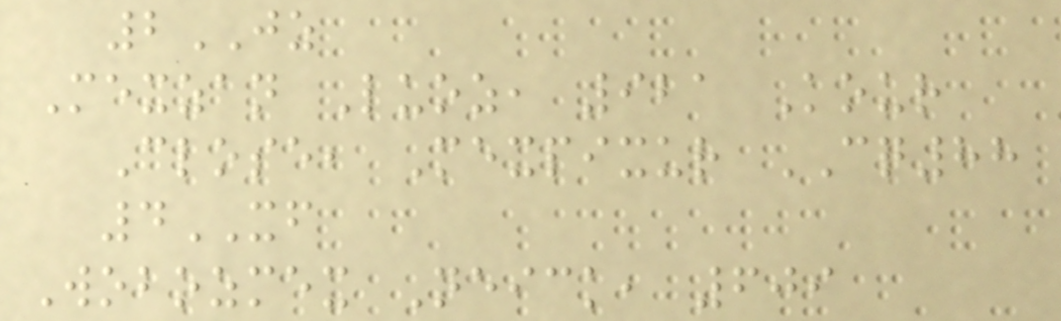2JZ
Mexzan Luoz, 921 Kour
Close, Mexpixur CQ88
4XF
Wobozmex Neick, 609
